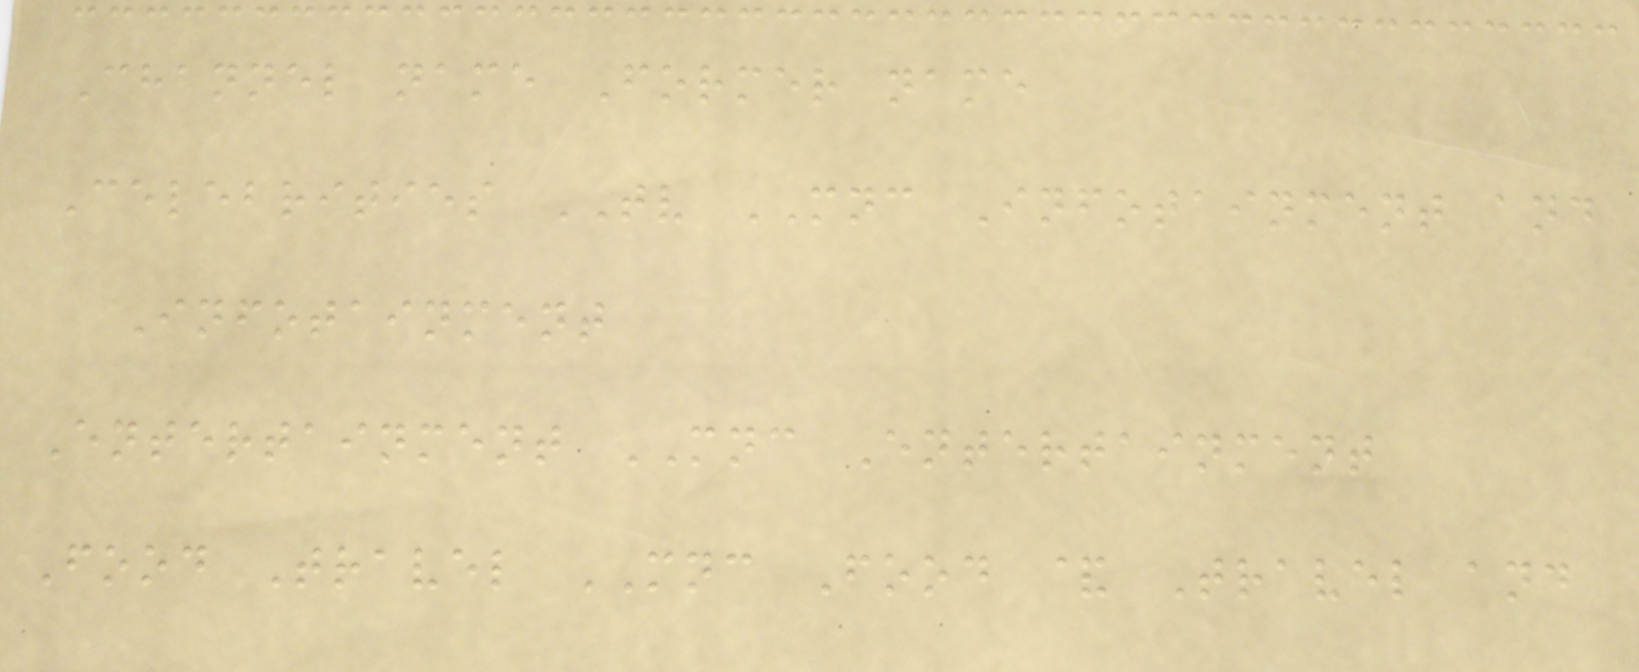Channel name Former name
Celebrities TV MNC Infotainment and
Infotainment
Entertainment MNC Entertainment
Food Travel MNC Food & Travel and
